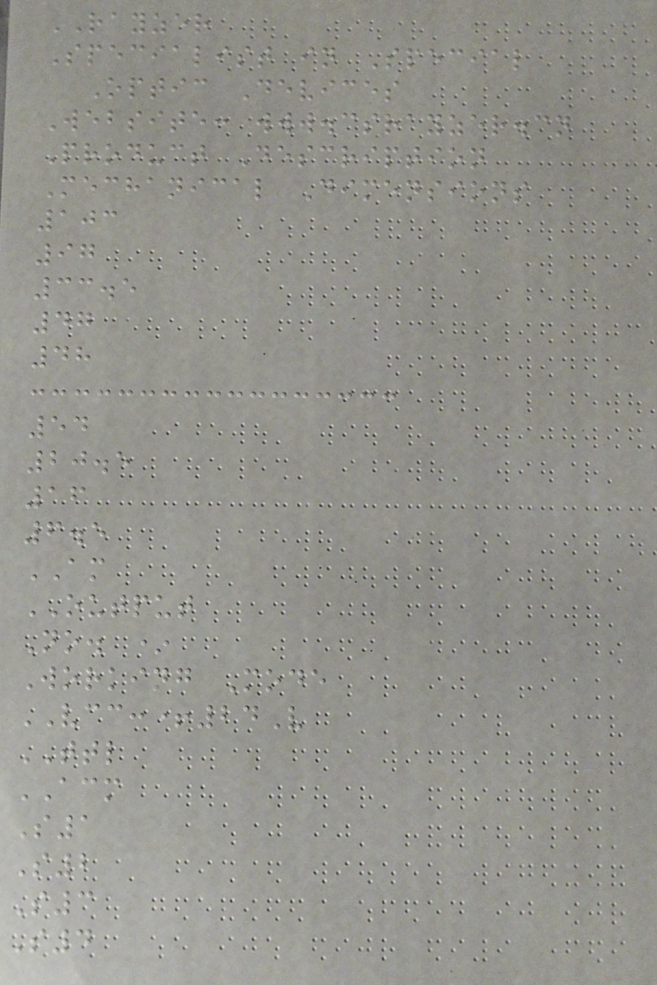RAYZER
Specialist in Special
Optic Devices
Website: www.csrayzer.cn
Product Description
Mechanical Dimensions
103
97
33.5
47
48
54
20.5
16
6.5
AM
OUTPUT
No. *
Working Mode
VCC:+24V
TTL
ACM
S1
S2
S3
S4
